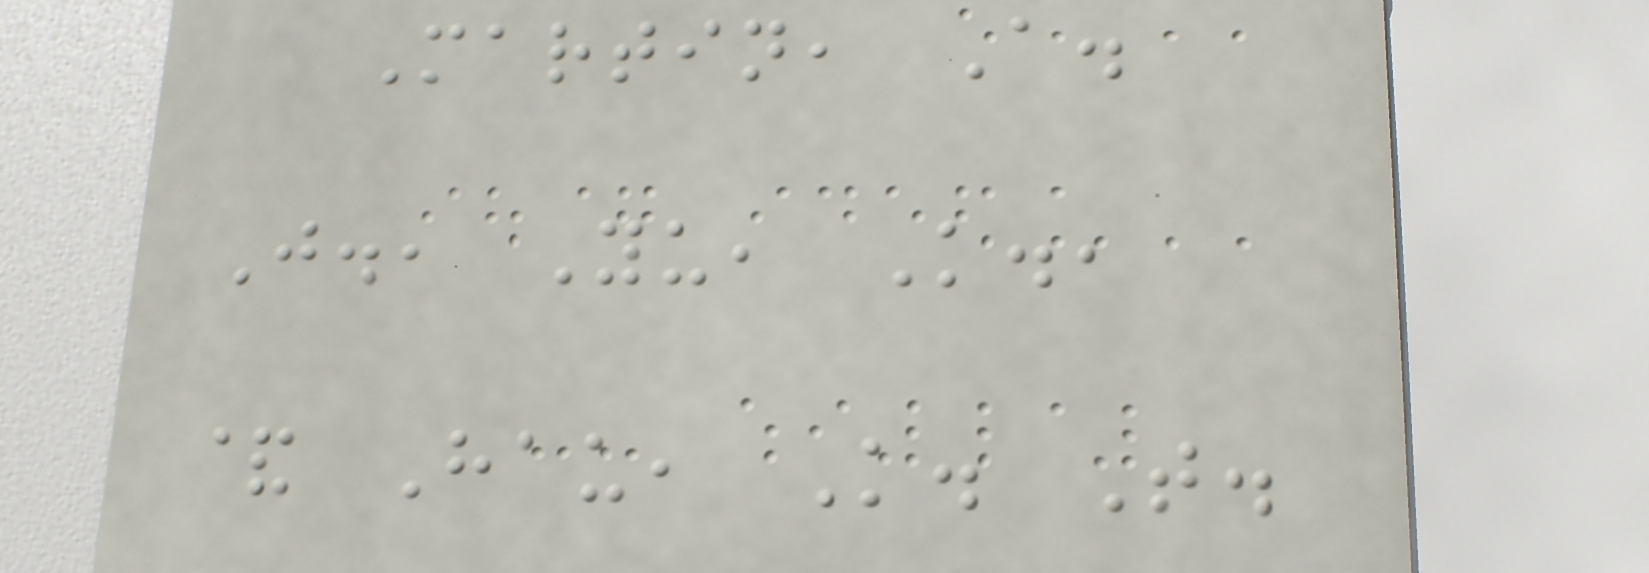Martin, A.
J., Yu, K.,
& Hau, K. T.
